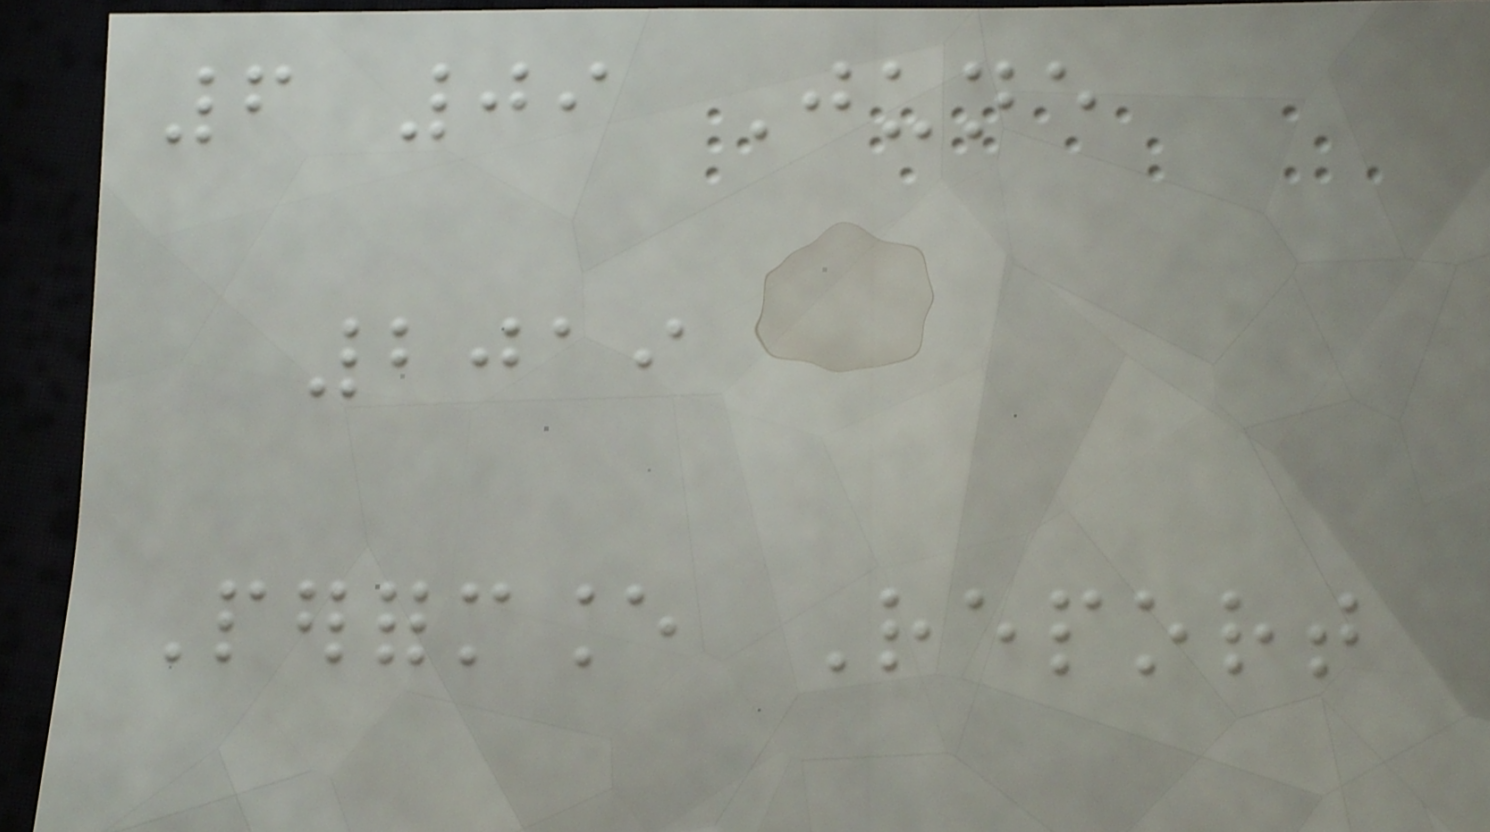6 09 June
2019
Performance Report
